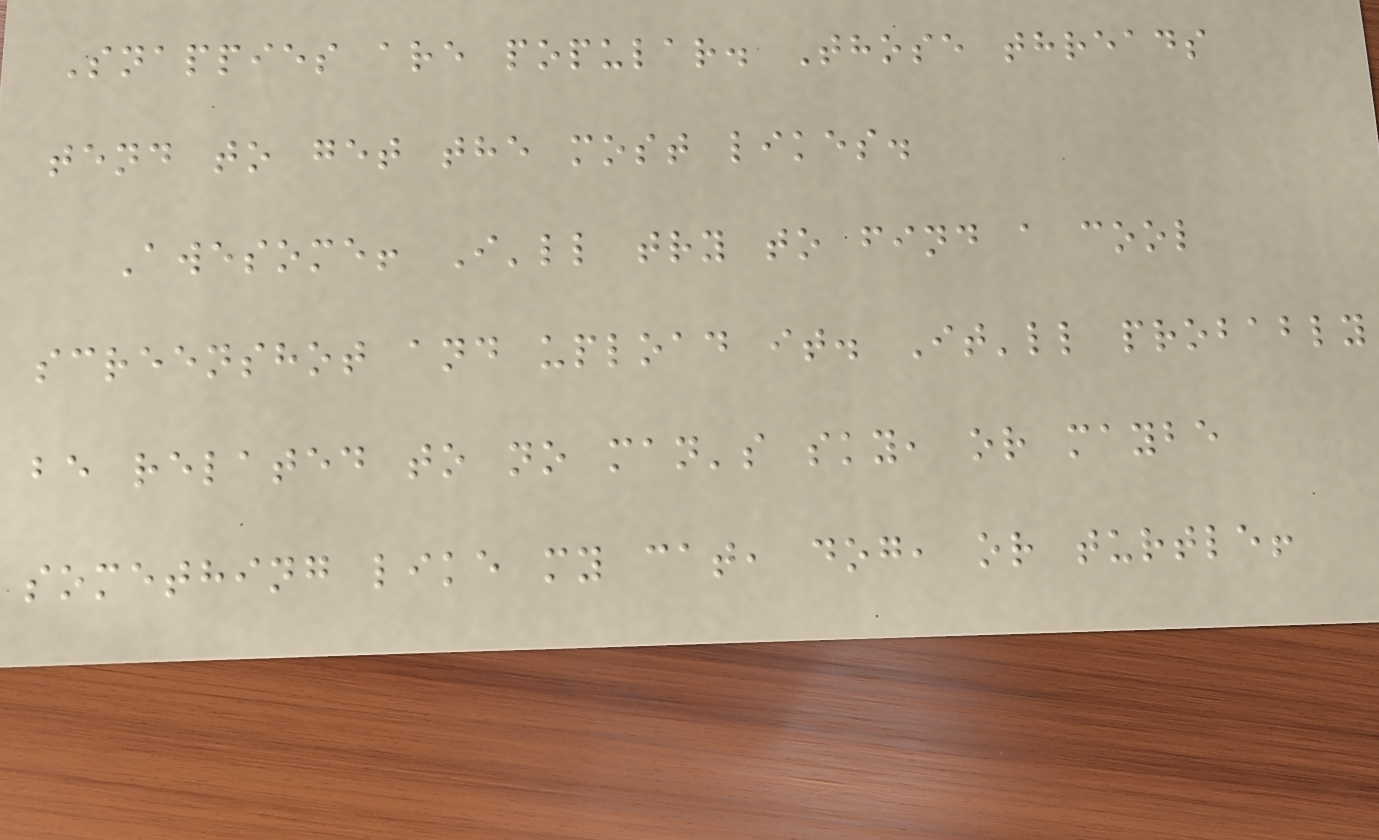Snappies are popular. Those threads
tend to get the most likes.
Awesome! I'll try to find a cool
screenshot and upload it. It'll probably
be related to no man's sky, or maybe
something like my cat, dog, or turtle!
